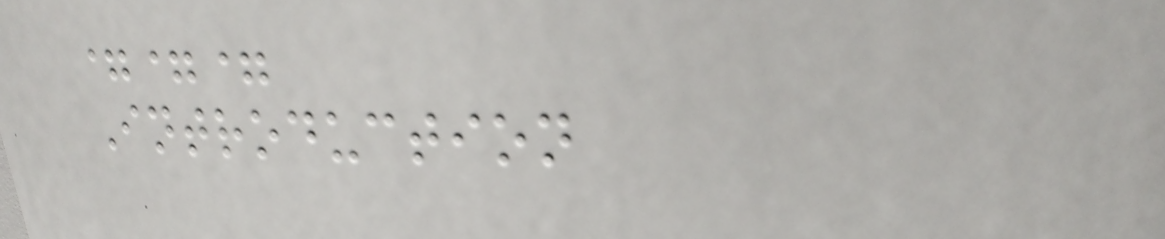===
Introduction
